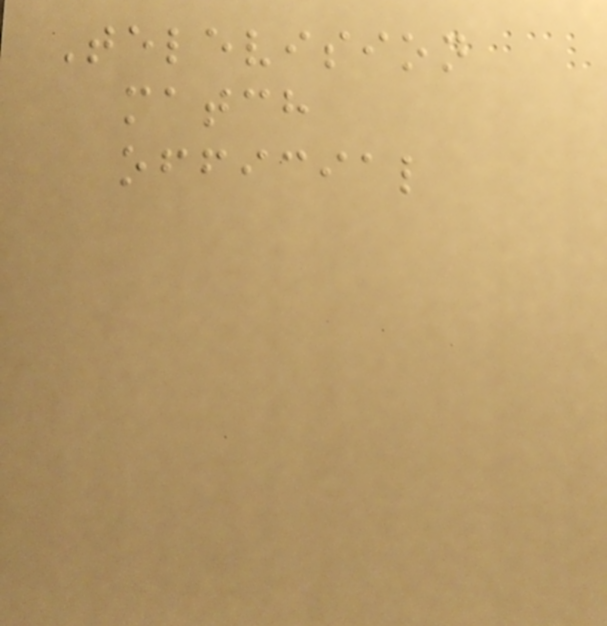Television
match
official
